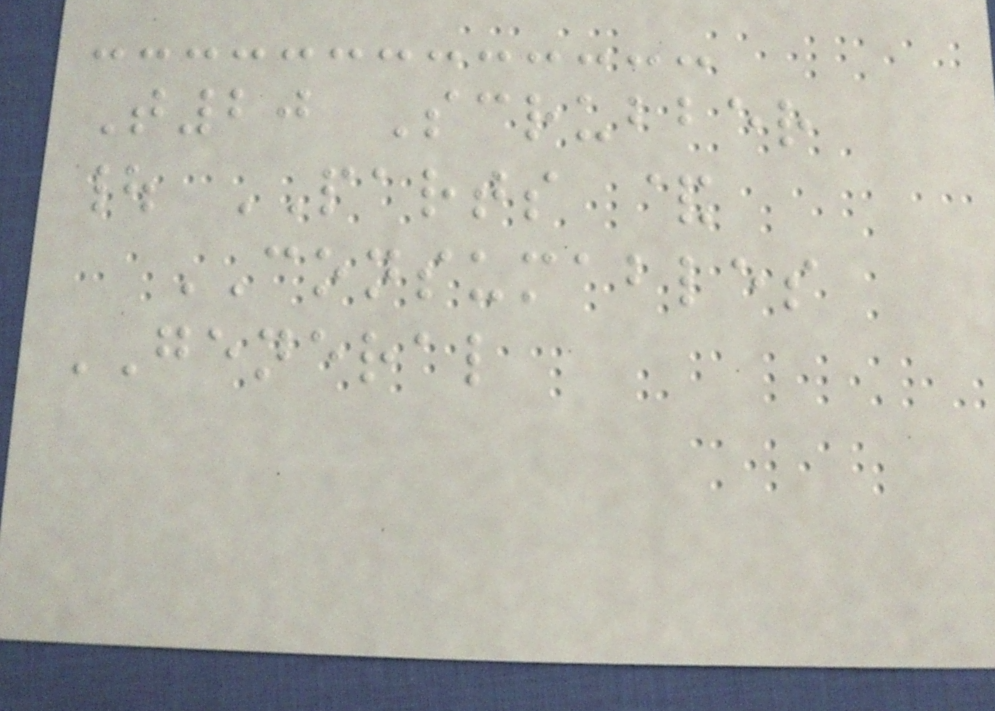T20 Scrubber
| PARTS &
CONSUMABLES
GENERAL
